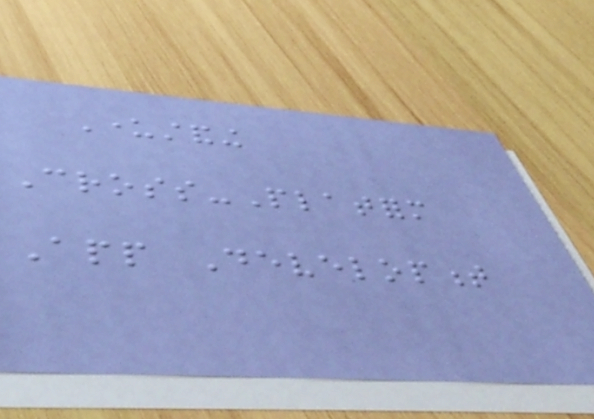Understanding
Cross-Platform
App Development
